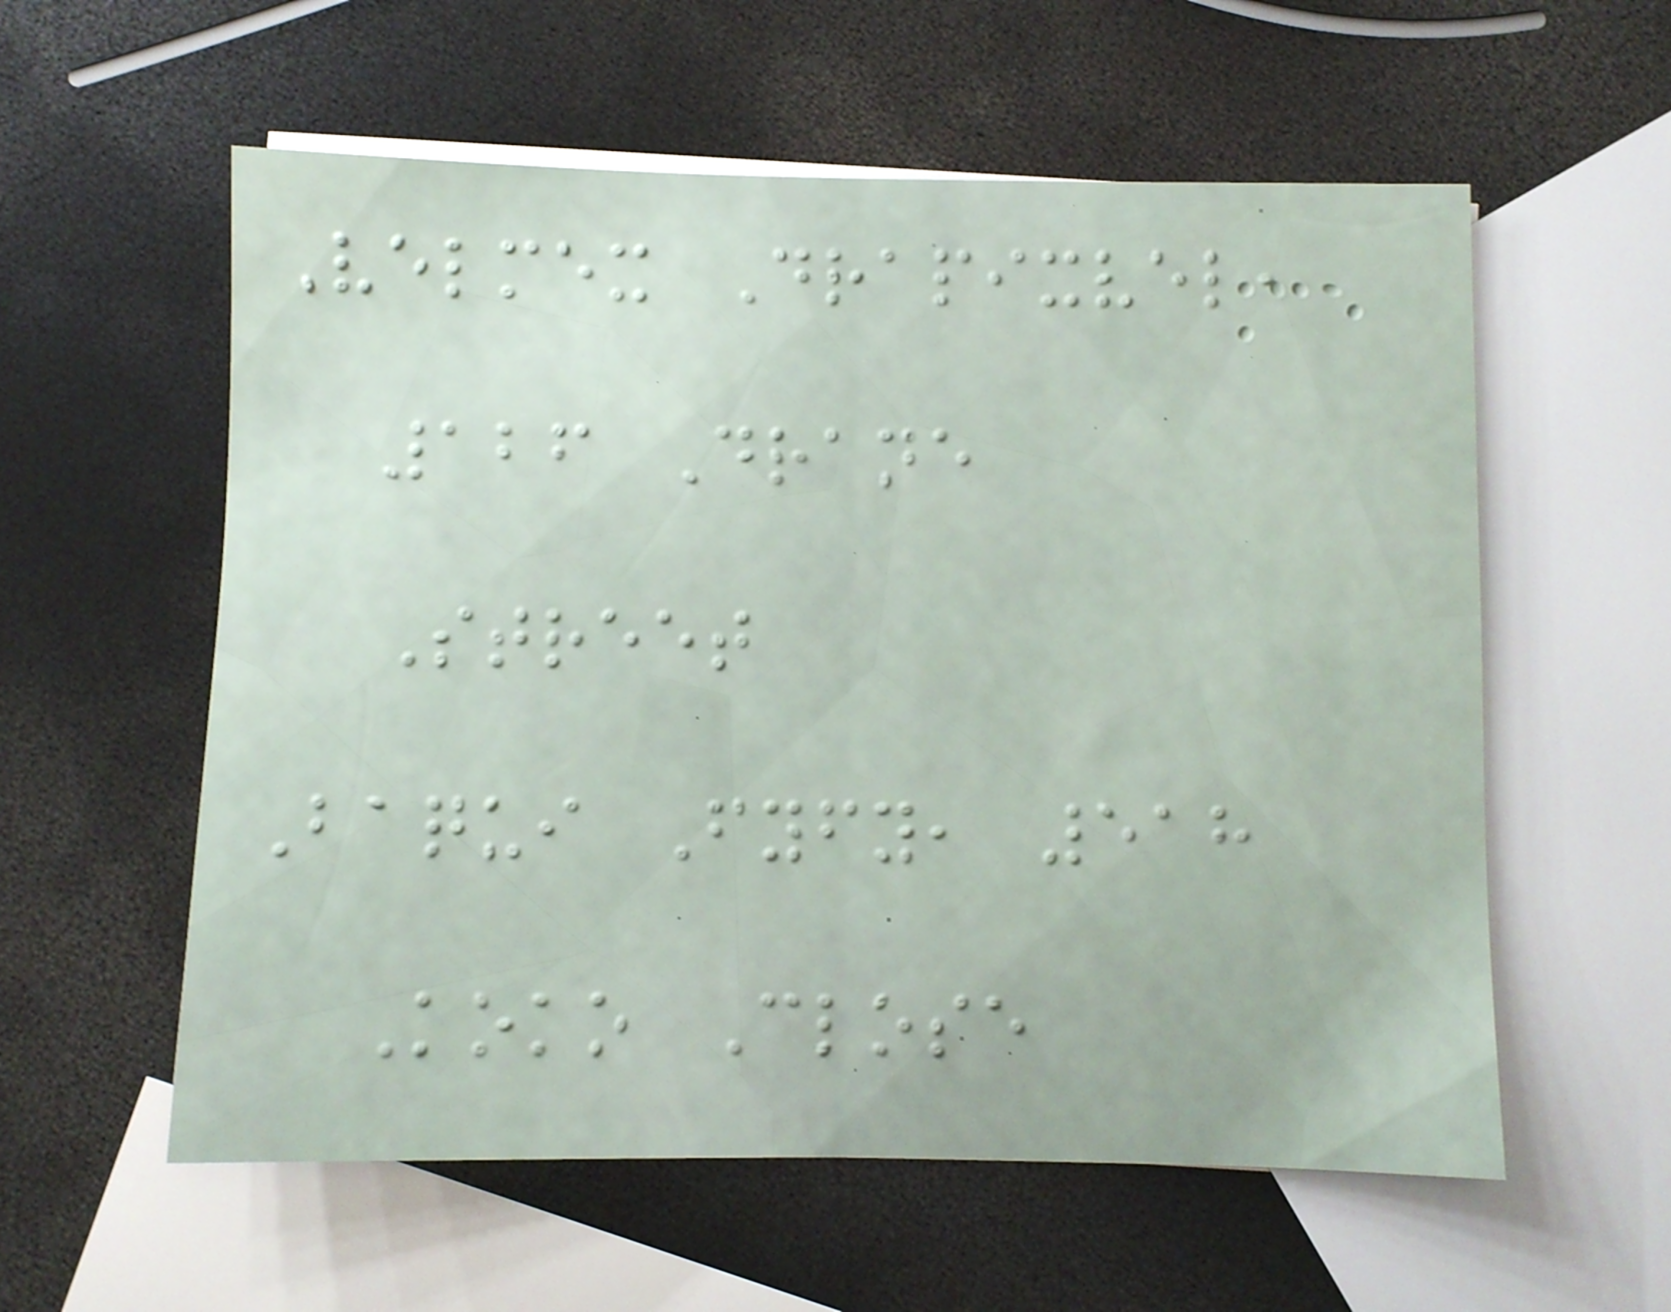Velmex Drapixvel,
126 Drane
Street
Baqui Fyfy, 518
Koko Close
